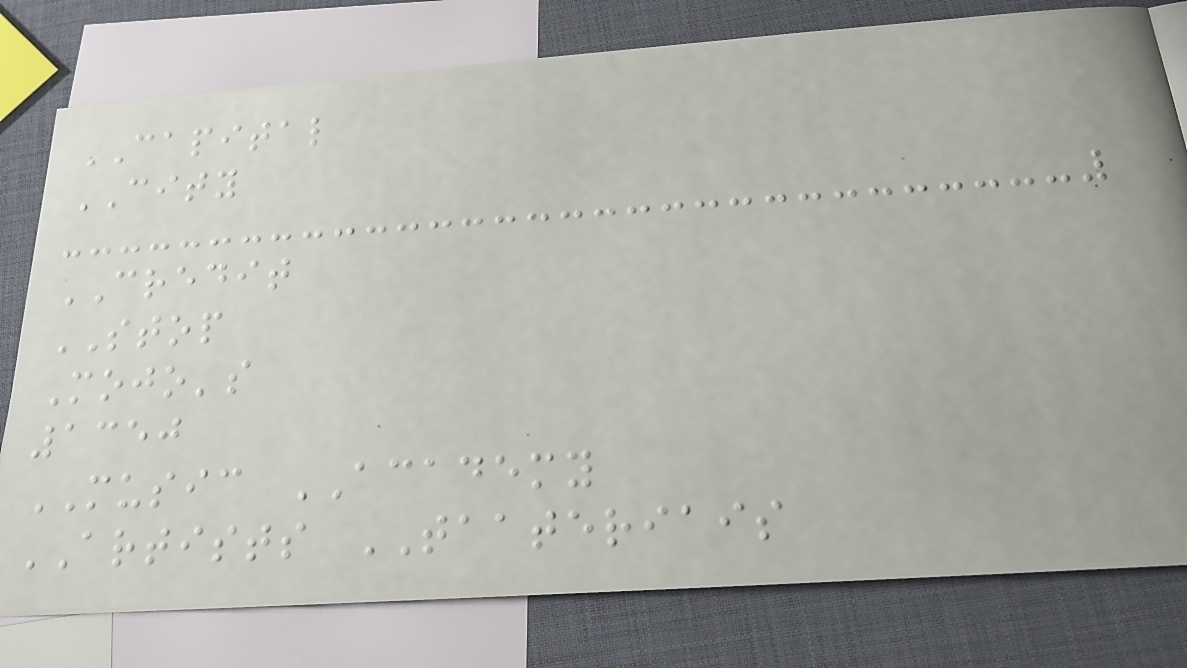CAPITAL
CITY
CREDIT
STOP
Mojo's
1350
MUSIC ACADEMY
ARTISTS TAATERIAIS
